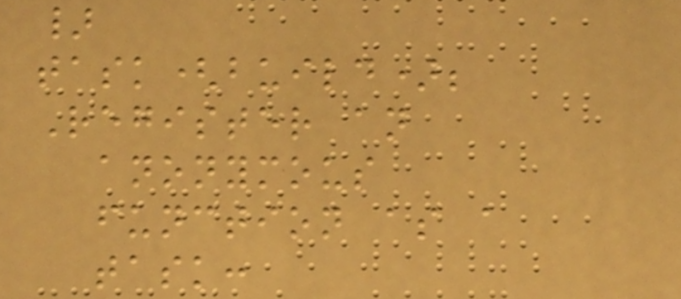}
task(build);
Register an
anonymous
function as a
task:
